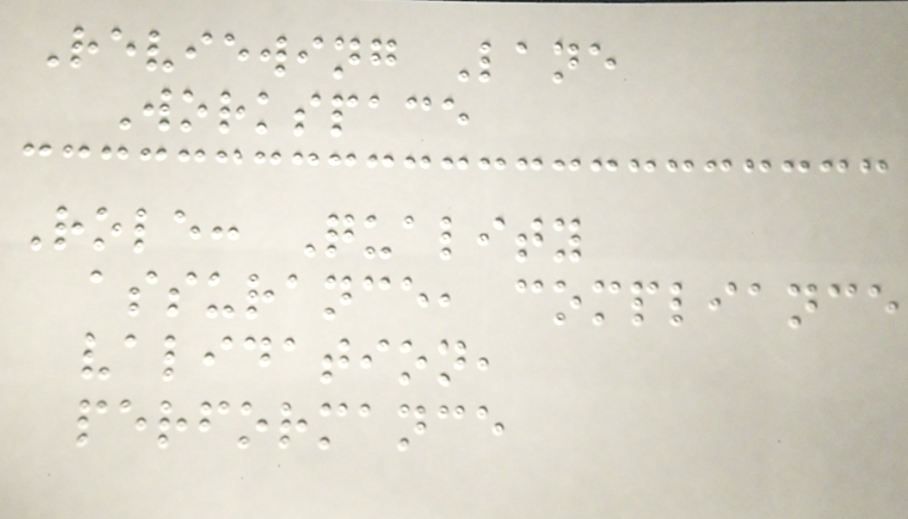Reviewing Lane
Workspace
Role: Quality
assurance, compliance
validation,
performance
